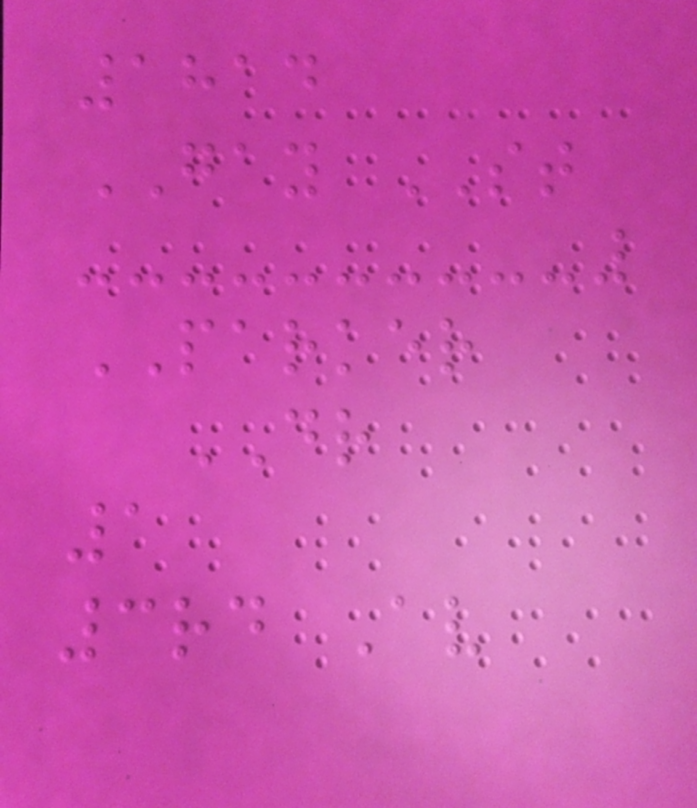1814
GAY ST
PARKER
DR
1
3rd Av
